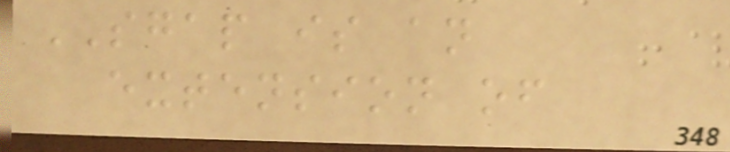SGAP is an
extension of
